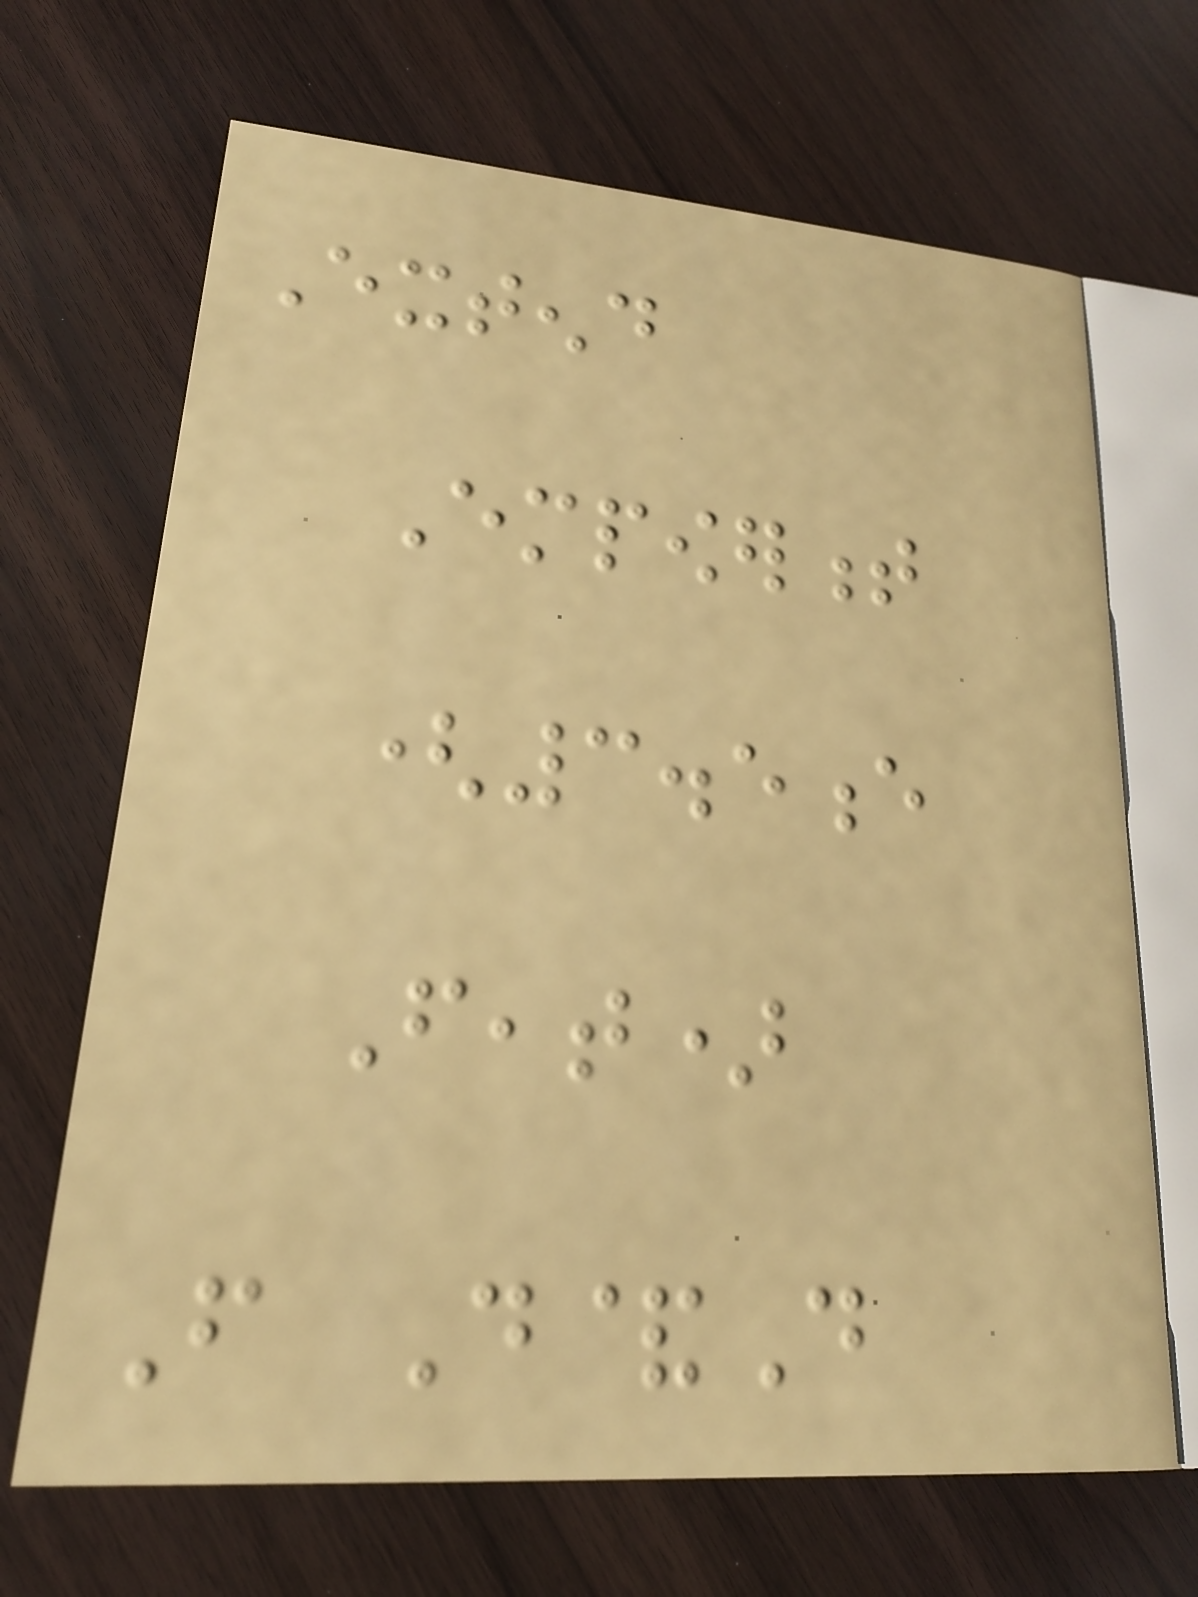Extend
Empowerment
(3.5e
Feat)
From D&D
